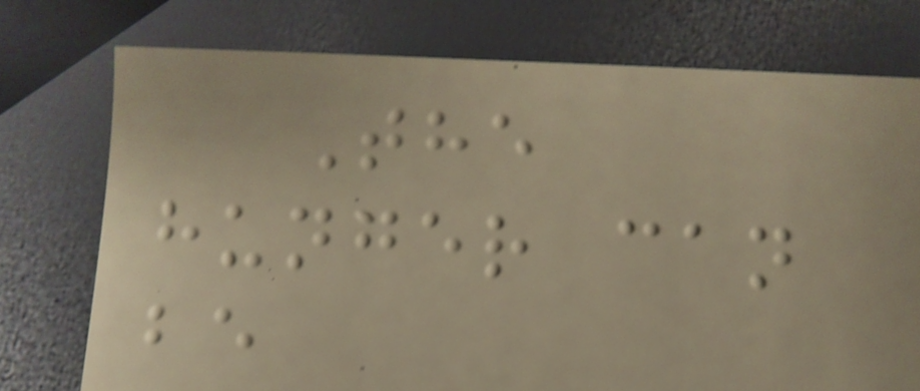The
hunger can
be
